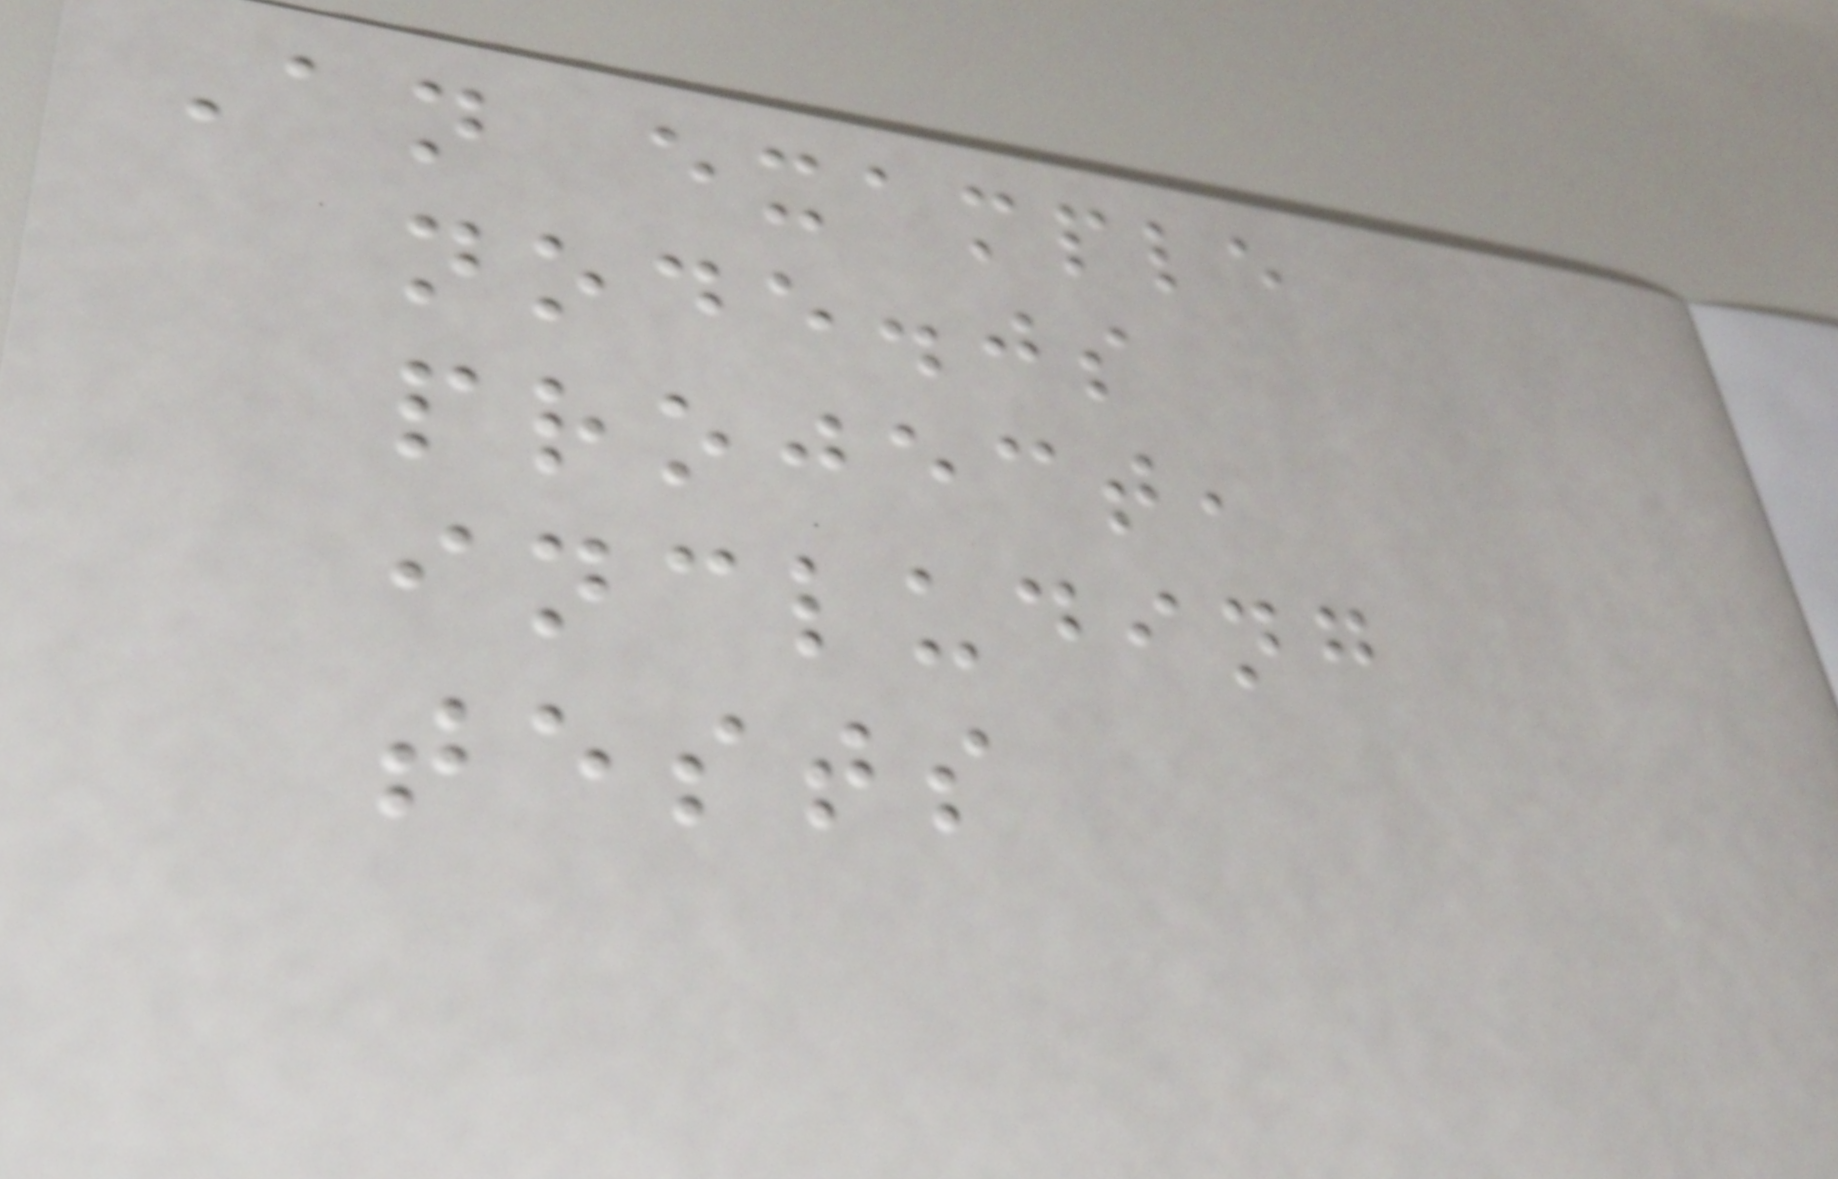An example
node.js
project,
including
tests
